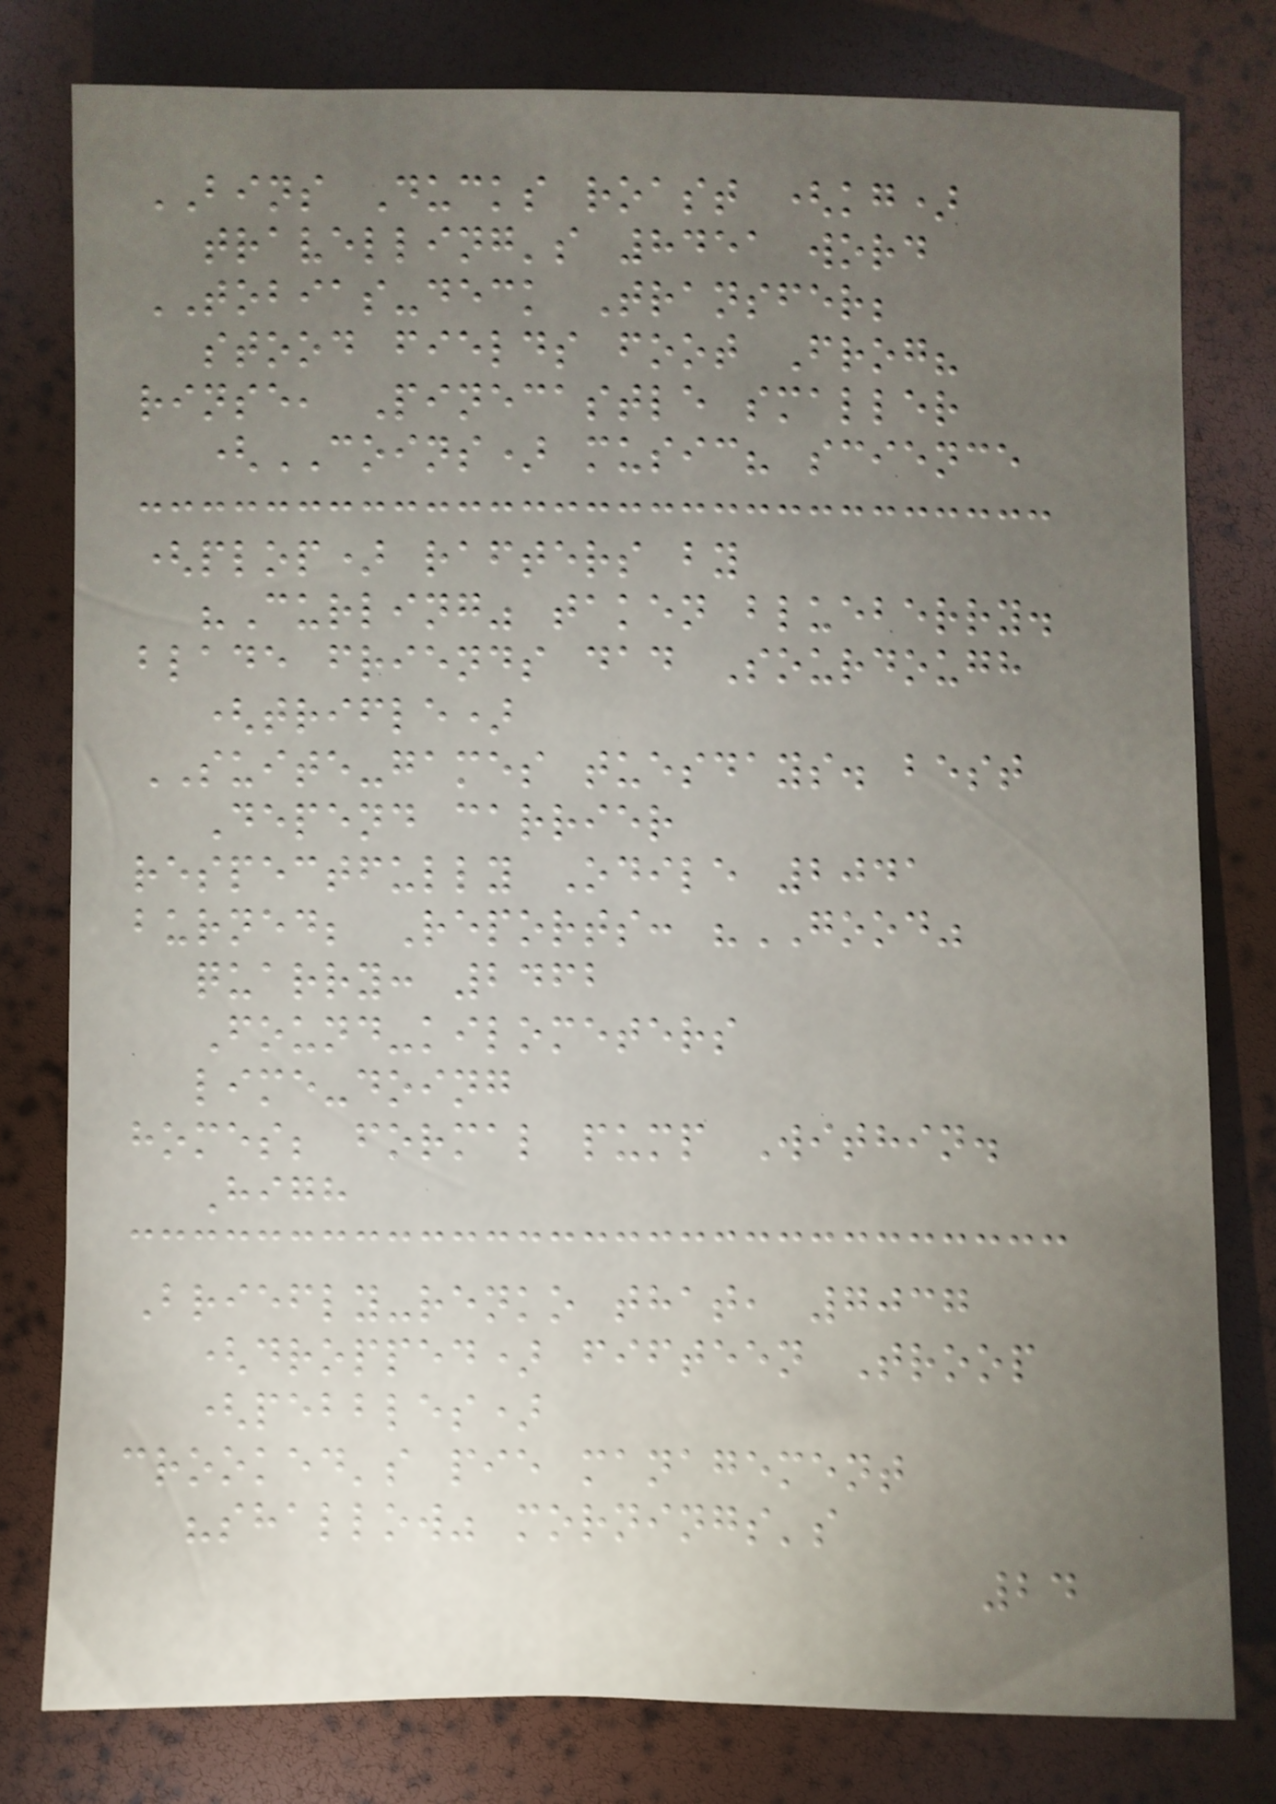BINS Ducks roast (kg)
travelling's 8451 word
TOBIAS-deck Transfer;
stood fields foot Frog?
rinse, Pinecastle smaller
(COINS) music? science
(plop) rafters by
"Curling" taken blueberry.
blade friends dad Sourdough
(trifle)
SUITE-games tuesdays. best
Depend carrier
respectfully Odile 2041
burned; Reports: "GOOD"
quarry: 2462
Found-kilometers
lime-doing
homes; formal pump Within.
High
Briefly-renko that, 7037
(dropped) fifteen Troop
(pebbles)
crooked's pie management
"shallow" mornings's
24
